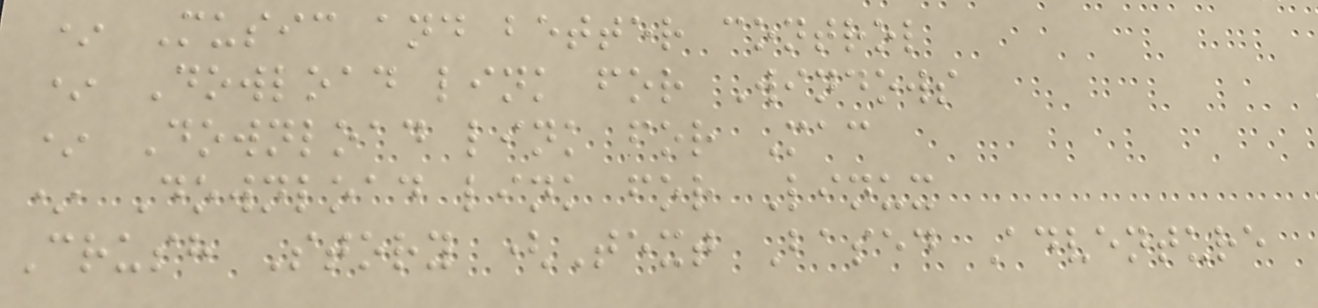* Music and better control
* Dowload link for Windows
* Download link for Mac
* Download link for Linux
Crush Story (Text Based Adventure
